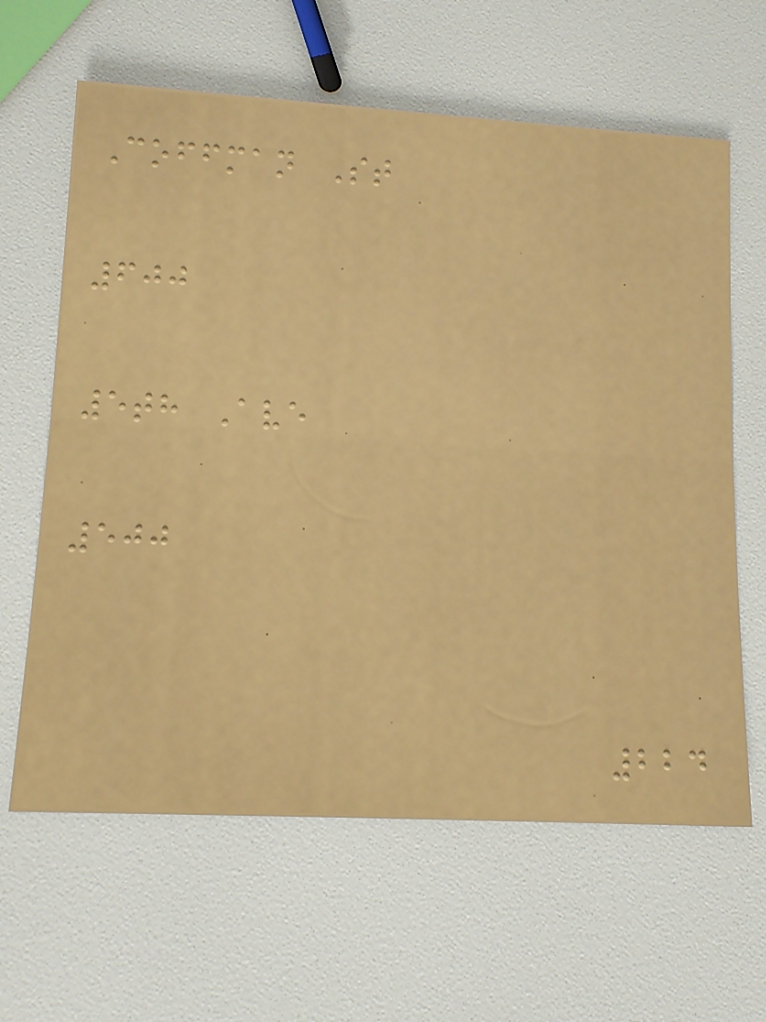Coffman St
600
5th Ave
500
224
